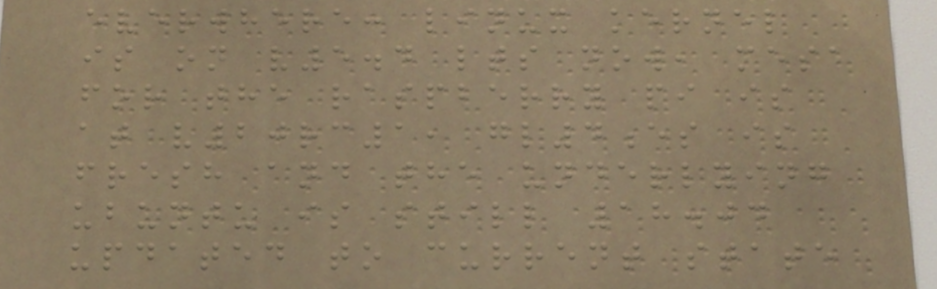everwhere: linux kernel
is on v5.4 lts now, mesa
for the raspberry pi is
at v20rc1, gl4es is
fresh and the underlying
ubuntu is still 18.04
updated to current state
